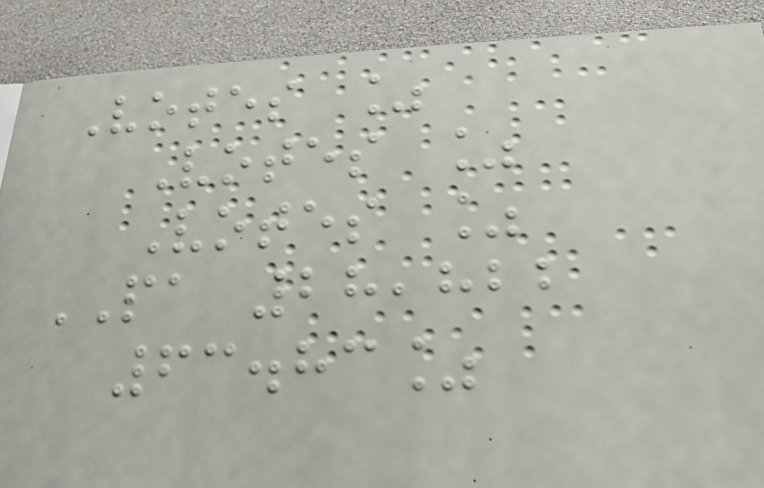Votes %
Votes %
Votes %
PA 28,822
63.83%
